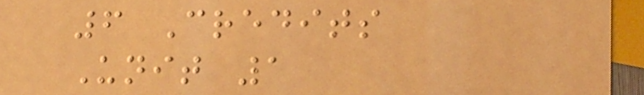6 Credits
Unit 1
